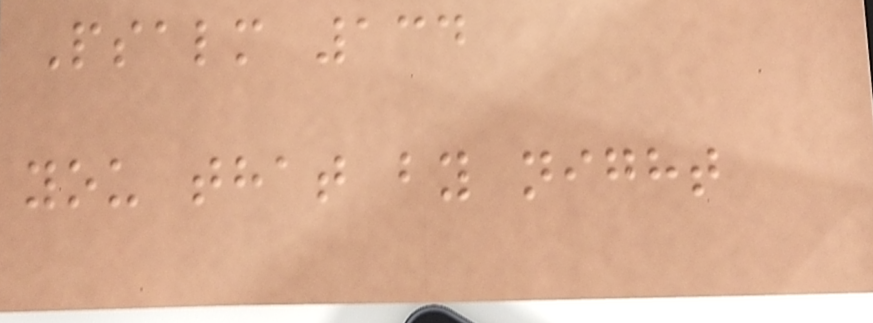Psalm 134
you that by night
